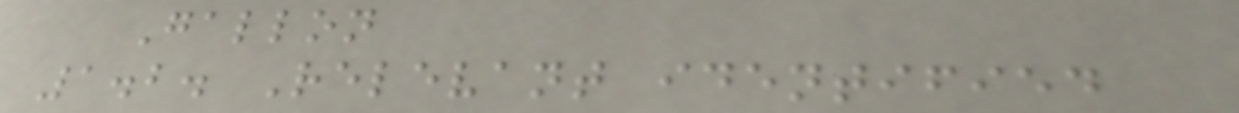Gallon
1.2. Relevant identified
